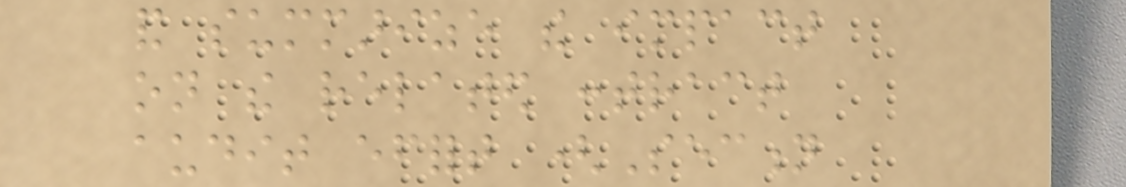and summarize the impact
on the related contract
audit effort (Section
